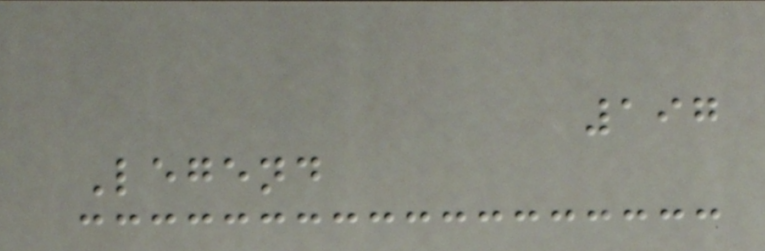197
Legend
